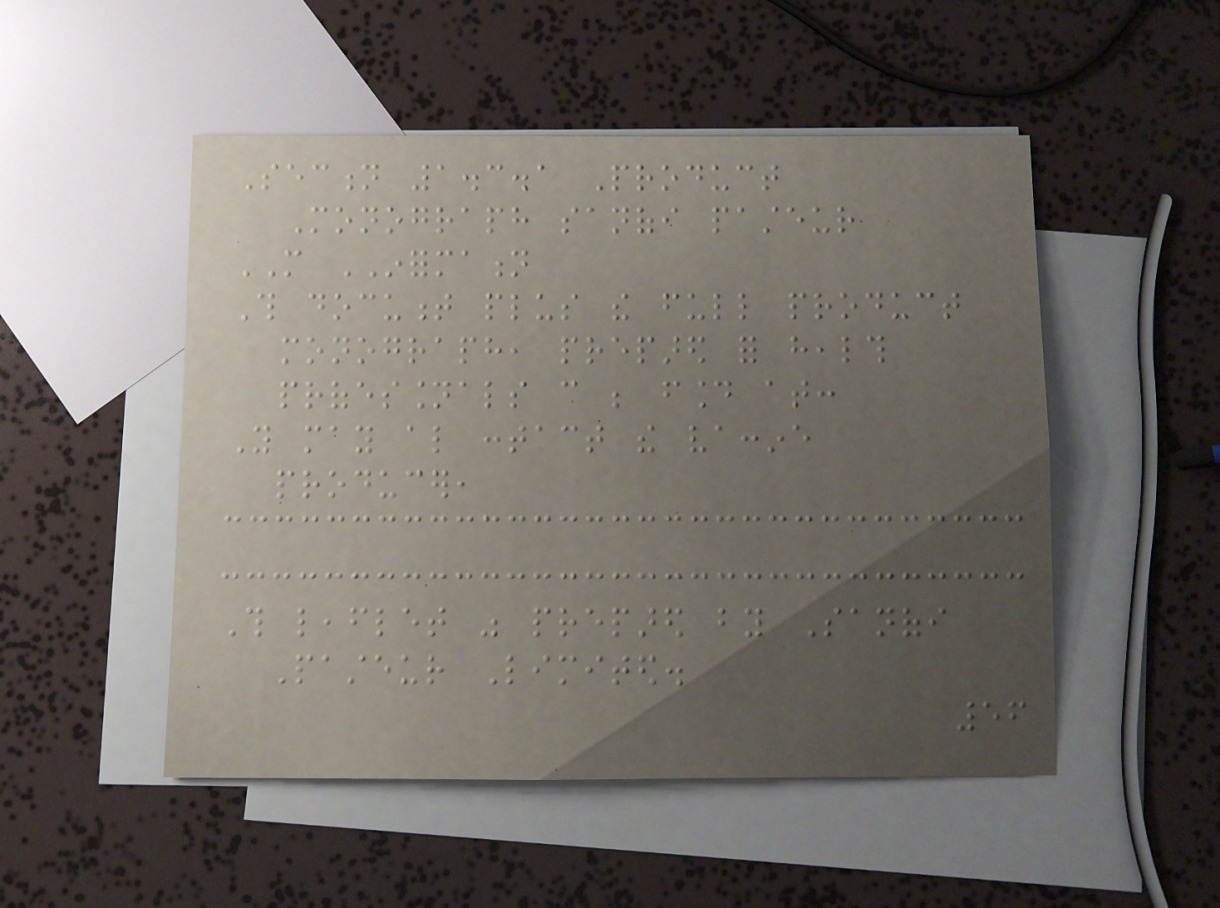Section 1.3.1 Product
Monograph sanofi pasteur
MORE INFORMATION
This document plus the full product
monograph, prepared for health
professionals can be found at:
You may also contact the vaccine
producer,
This leaflet was prepared by Sanofi
Pasteur Limited.
56
